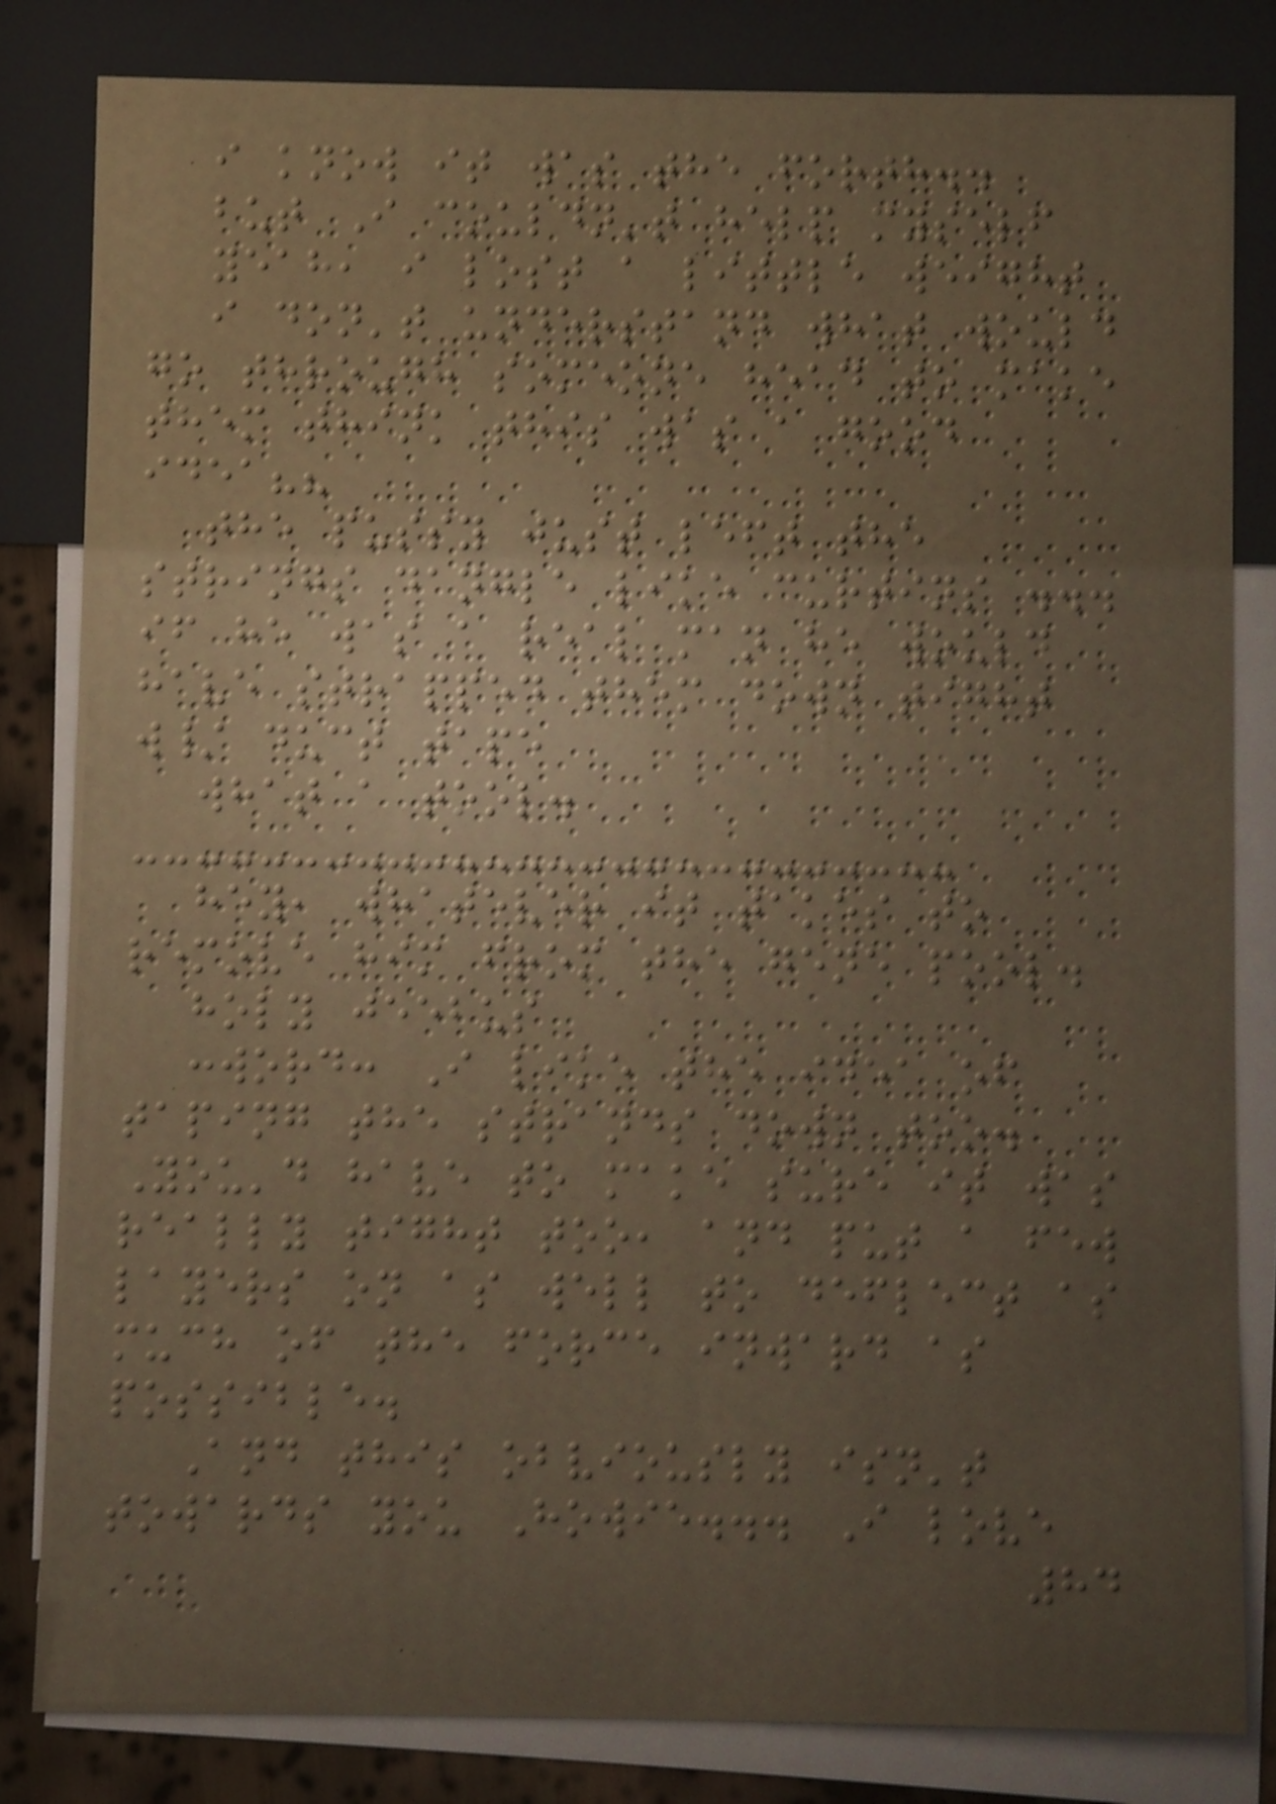i know it was the forth..
but I couldn't help myself
yeah, i lost a little weight
i don't understand what would
go through someone head to make
them think this was a good
idea??
the pussy just left the
strings dangle like curtins ...
if he was a real man he would
have strapped them down tight
w/ duct tape
what a tool.
hey, whatever it takes to
remove him from the gene pool.
holy jeebus
:word: I like the idea of
taping the strands down too.
You'd have to make sure it was
really tight too, and put a few
layers on as well to deflect as
much of the force inward as
possible.
And this obviously isn't
towards you Howie... I love
84
